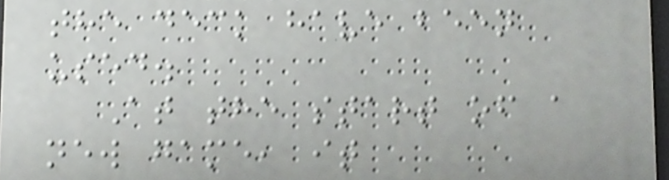the deck have been
used.
At the start of a
new game, it
